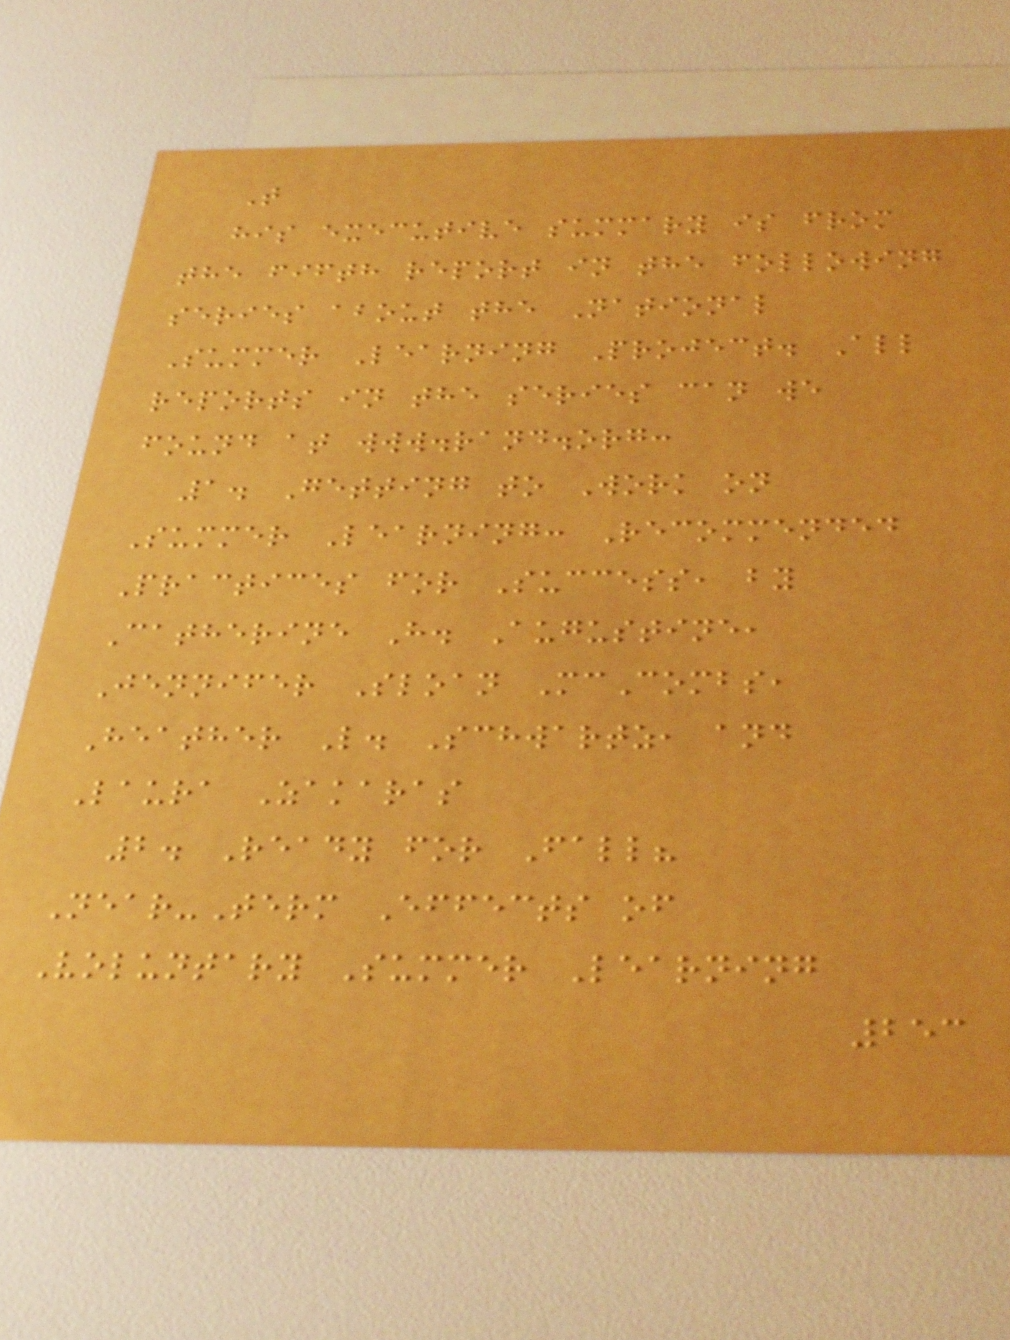T
his executive summary is from
the fifth report in the following
series about the National
Summer Learning Project. All
reports in the series can we
found at www.rand.org:
1. Getting to Work on
Summer Learning: Recommended
Practices for Success, by
Catherine H. Augustine,
Jennifer Sloan McCombs,
Heather L. Schwartz, and
Laura Zakaras
2. Ready for Fall?
Near-Term Effects of
Voluntary Summer Learning
253
